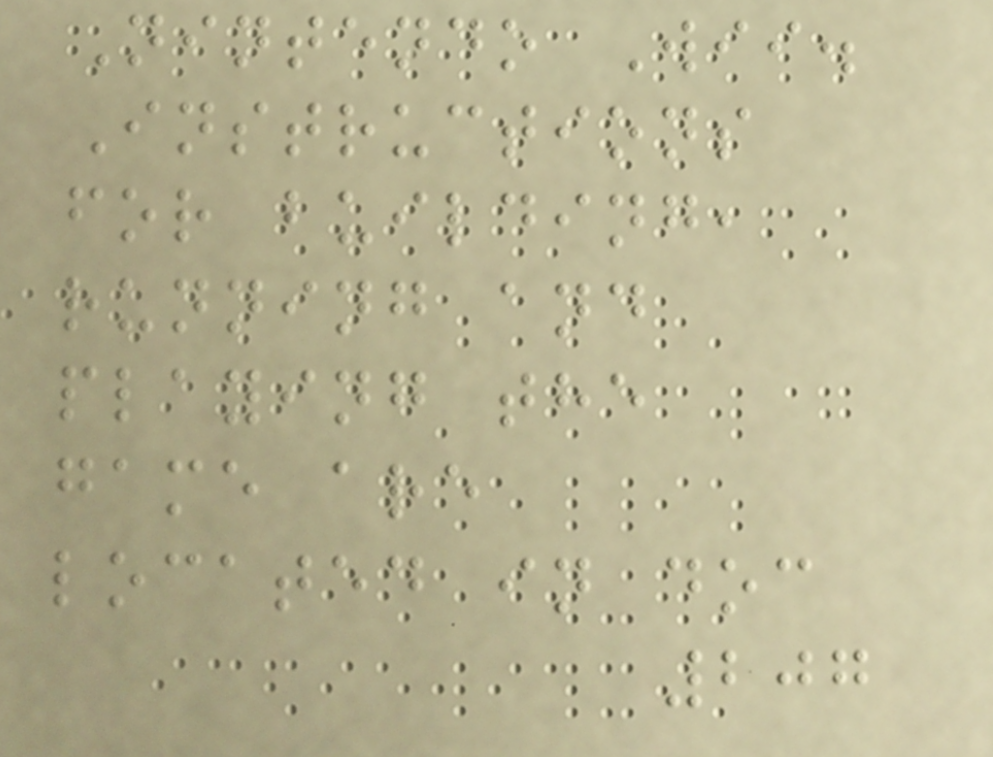Nintendo Wii.
Instructions
for building,
running and
playing the
game are
located in doc
207
